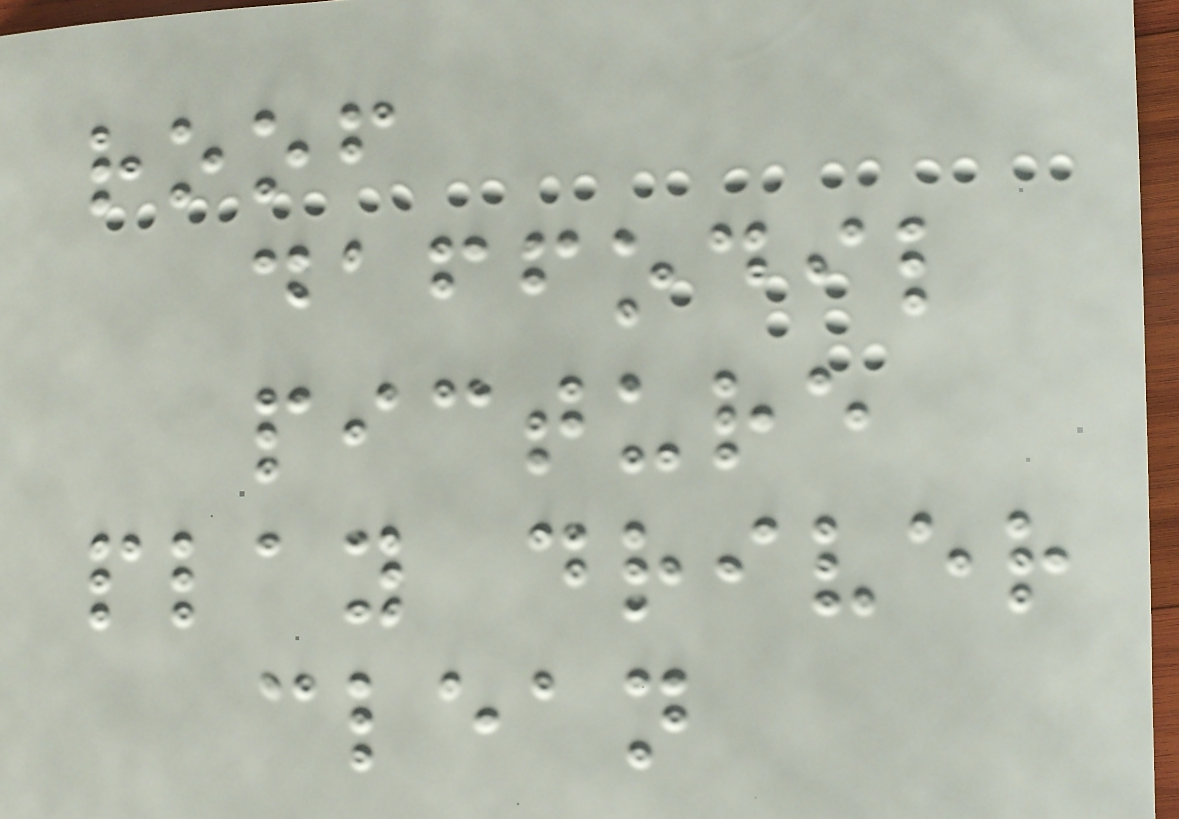roof
daffodil
picture
play driver
clean
